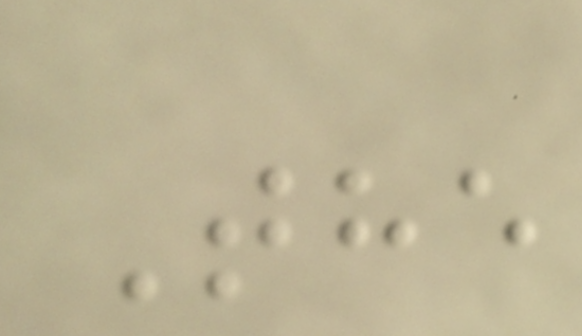The
